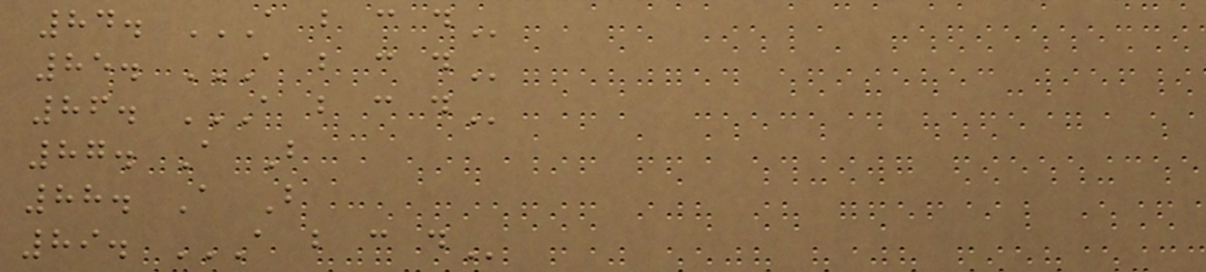84. A B C D
85. A B C D
86. A B C D
87. A B
88. A B
89. A B C D
